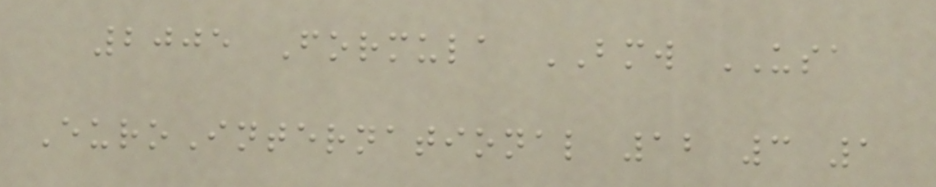2005 Formula BMW USA
EuroInternational 12 3 1
